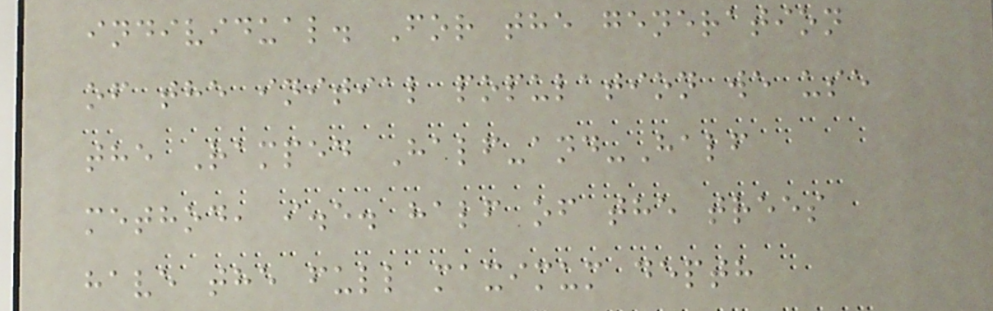individual. For the generation
of the initial population we use
the Ramped Half-and-Half
method, i.e. half of the trees
have the full maximum depth
